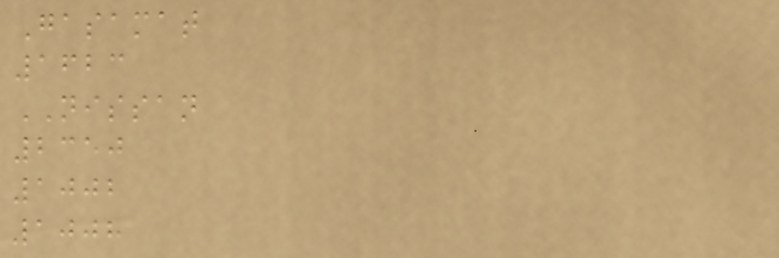Gasamat
1623
NISSAN
2350
1002
1008
